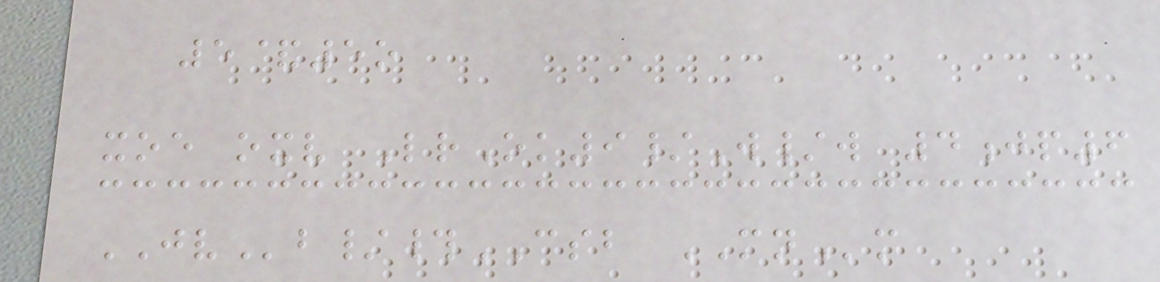5&5o
xoe oxv LrOk9/W/w 4jp6
JVb/#CSB MNm
